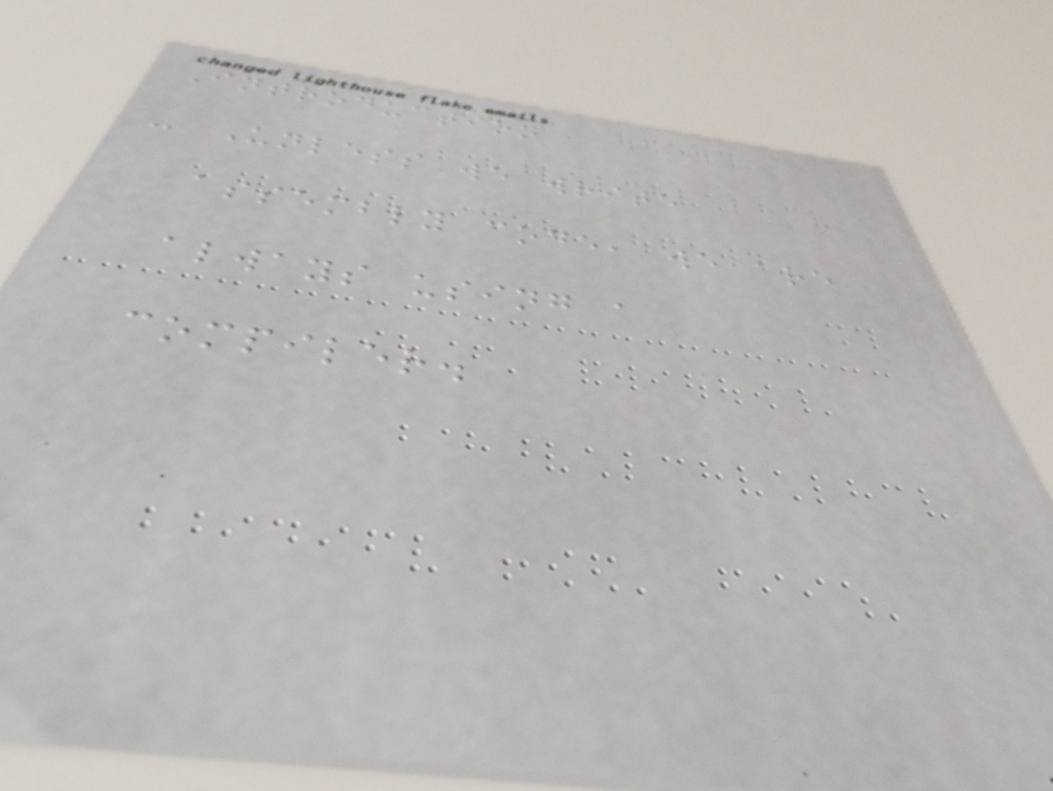Introduction
- Unless we write
assembly code, we are
always using a
compiler.
